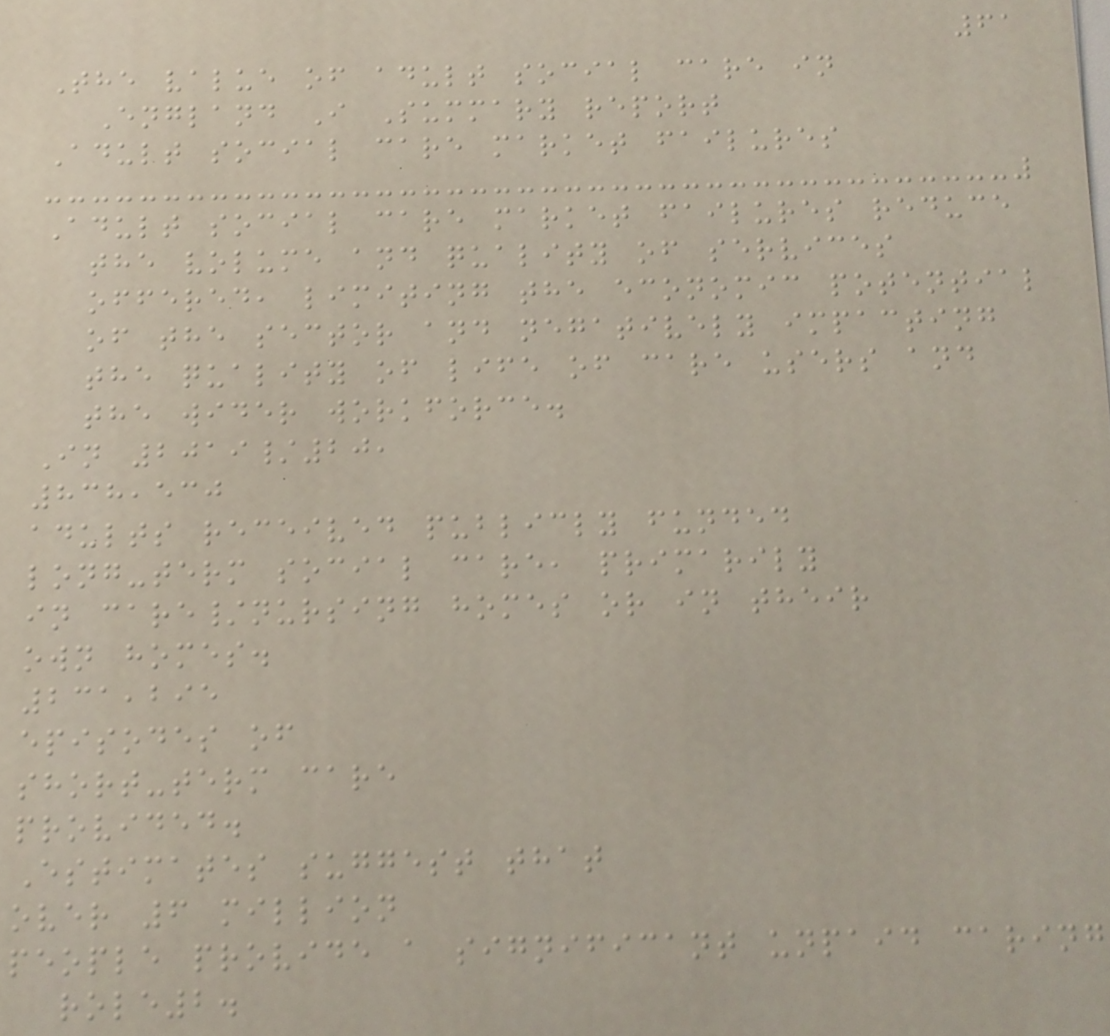61
The value of adult social care in
England I Summary report
Adult social care market failures
Adult social care market failures reduce
the volume and quality of services
offered, limiting the economic potential
of the sector and negatively impacting
the quality of life of care users and
the wider workforce.
In 2019/20,
838,530
adults received publicly funded
long-term social care, primarily
in care/nursing homes or in their
own homes.
231,295
episodes of
short-term care
provided.
Estimates suggest that
over 6 million
people provide a significant unpaid caring
role2.
